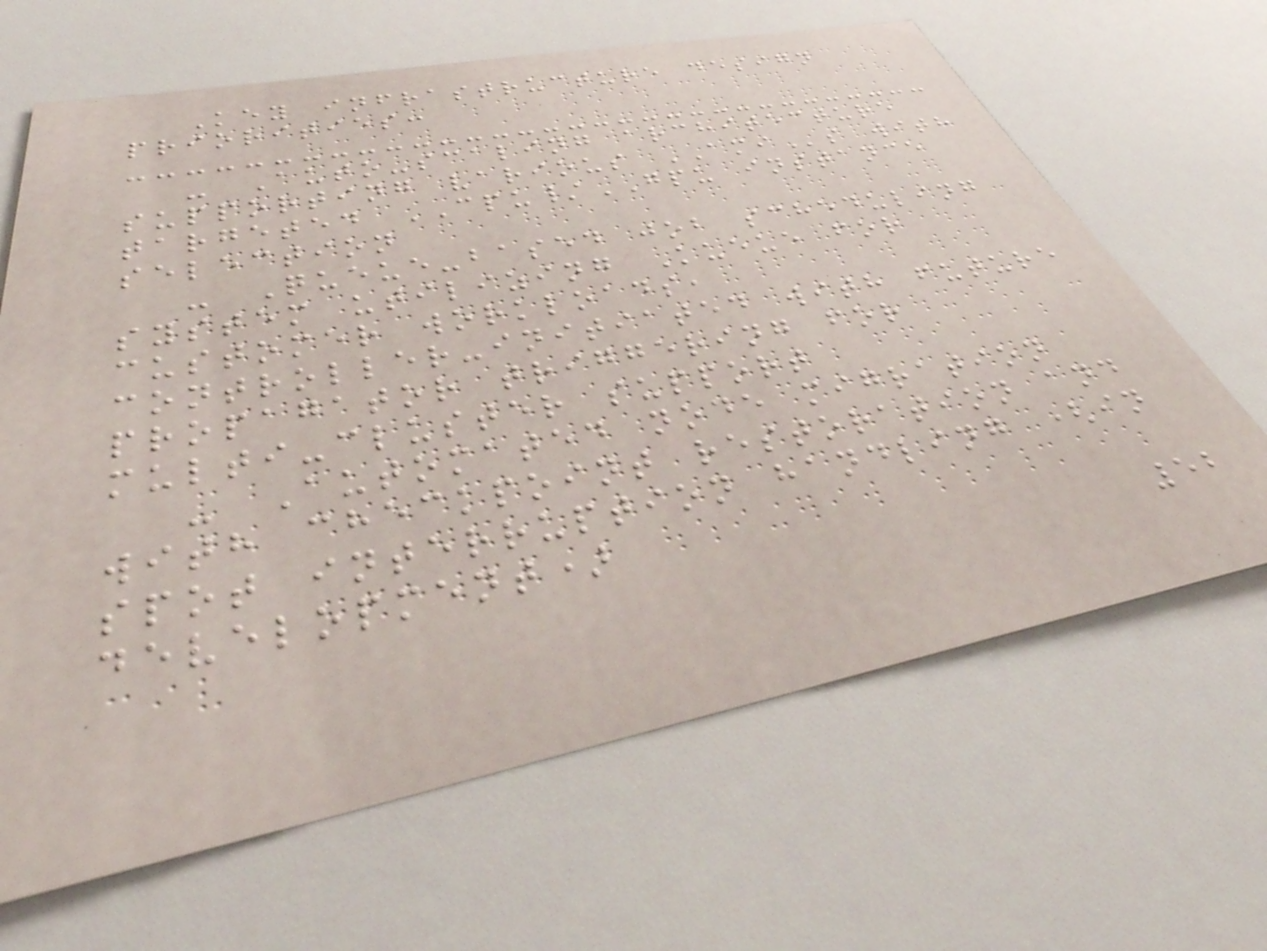Key infrastructure design
priorities:
- Auto-scaling architecture
supporting various AMIs with
targeted CPU/GPU instance
selection
- Queue-based job scheduling
system utilizing Kueue for
customer workloads,
controller-initiated with future
propagator triggering for
multi-cluster support
- Automated node migration
with checkpoint restoration and
spot interruption handling (in
development)
52
